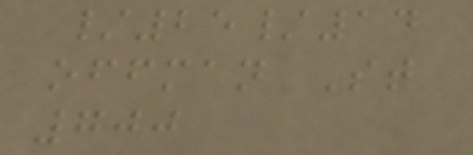/25/14
offman St
700
